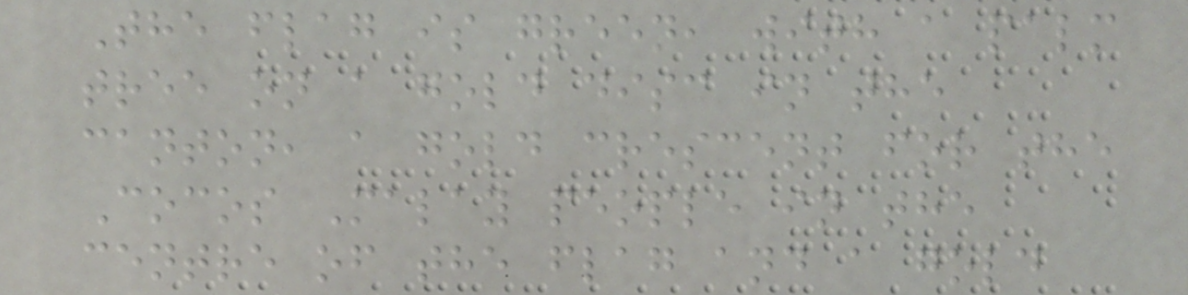The flag is green, with a palm
tree on a gold disc in the
canton, a gold crescent for the
Cocos Malay people in the
centre of the flag and a gold
